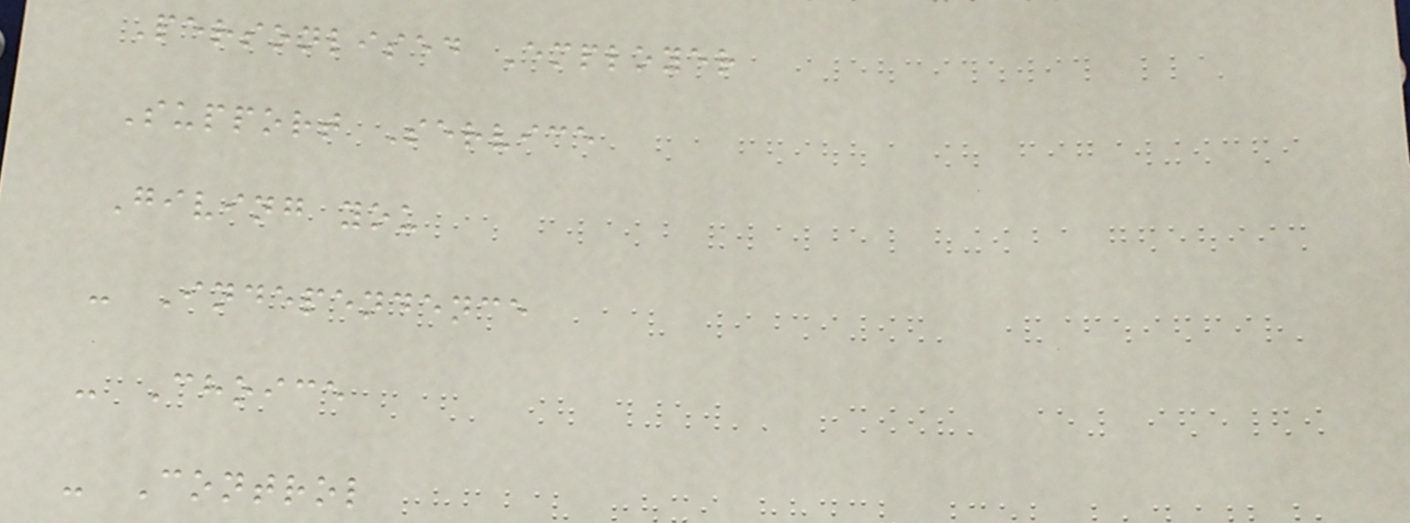Personlised Employer
Support Service
Giving you
- Independence
- Choice
- Control
